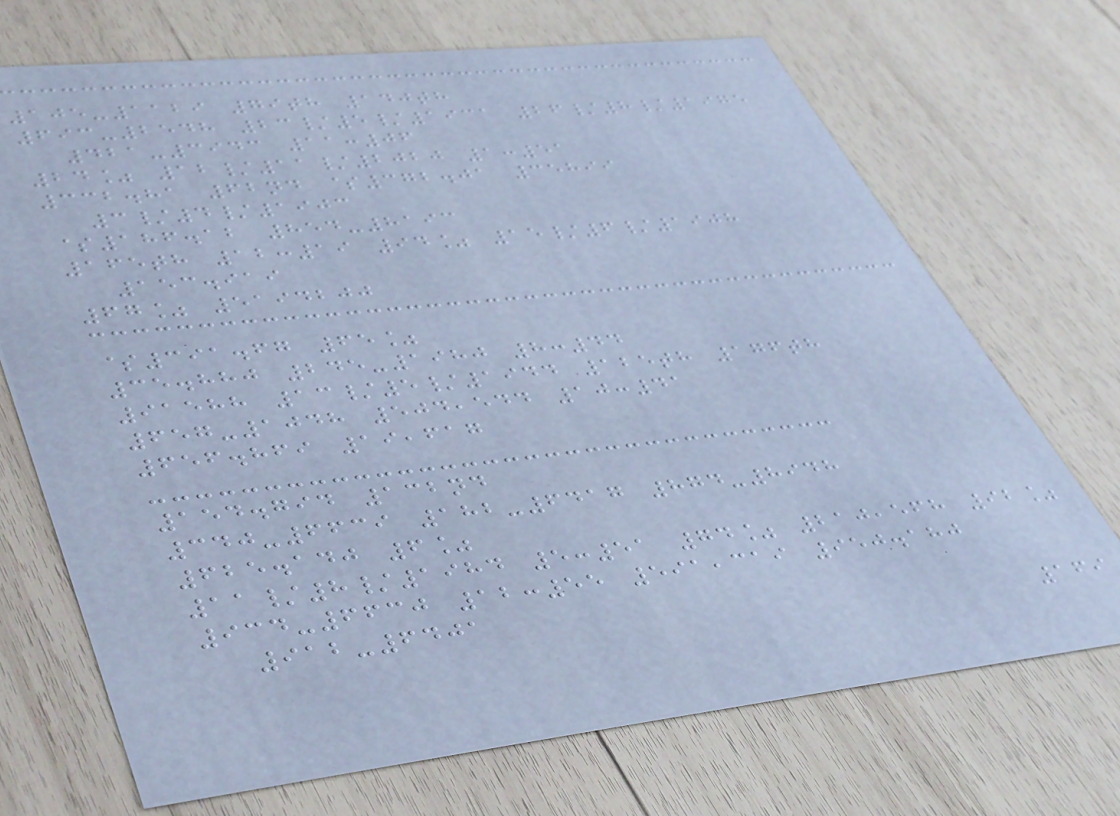105-1129 79th 140th
693-2548 23/5/1931 26/8/1975
421-3943 11:06
24% 12/11/2020 1:51
332.81 62nd $372.01 35899
3/4/1903
$186.12 854-8193
165th 12:19 94% 15/6/1908
153.919
67% 5194200
$391.67 65%
35.880 245-1980 8:44
91588 13/5/1944 125th 176th
657-1048 504,544 10:41
656.869 19,617
154.794 132nd
340-6639 182-6417 874-8948
625.140 6%
11/8/1984 5:51 74% 210,568 92%
934-6630 12:55 591,319 950.180
912-6401
169
